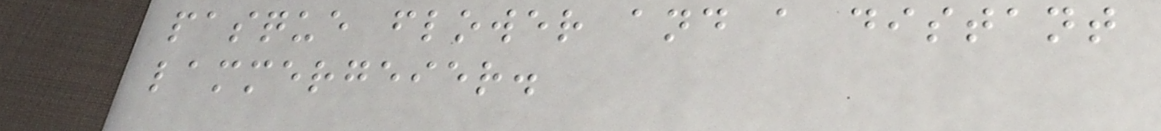pasque flower and a distant
lammergeier.
